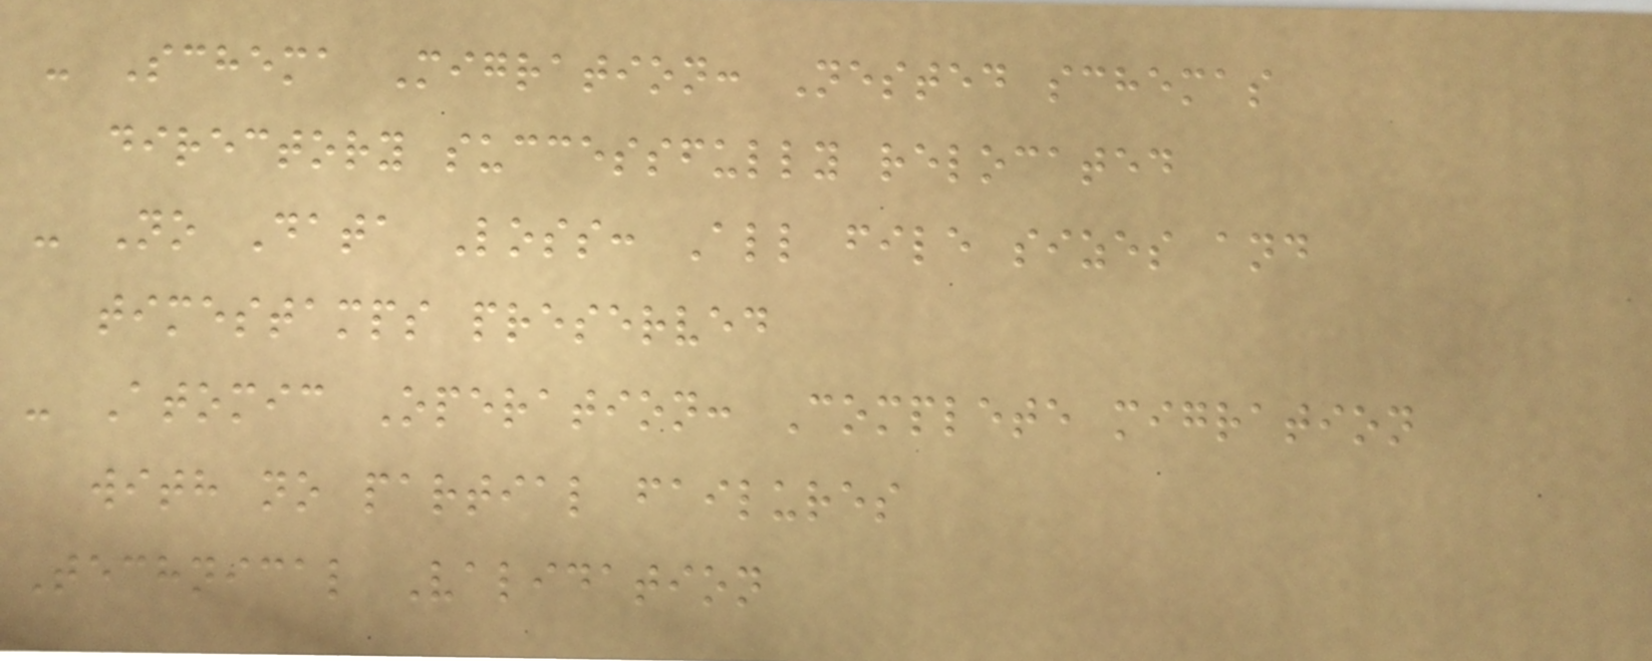- Schema Migration: Nested schemas
directory successfully relocated
- No Data Loss: All file sizes and
timestamps preserved
- Atomic Operation: Complete migration
with no partial failures
Technical Validation
